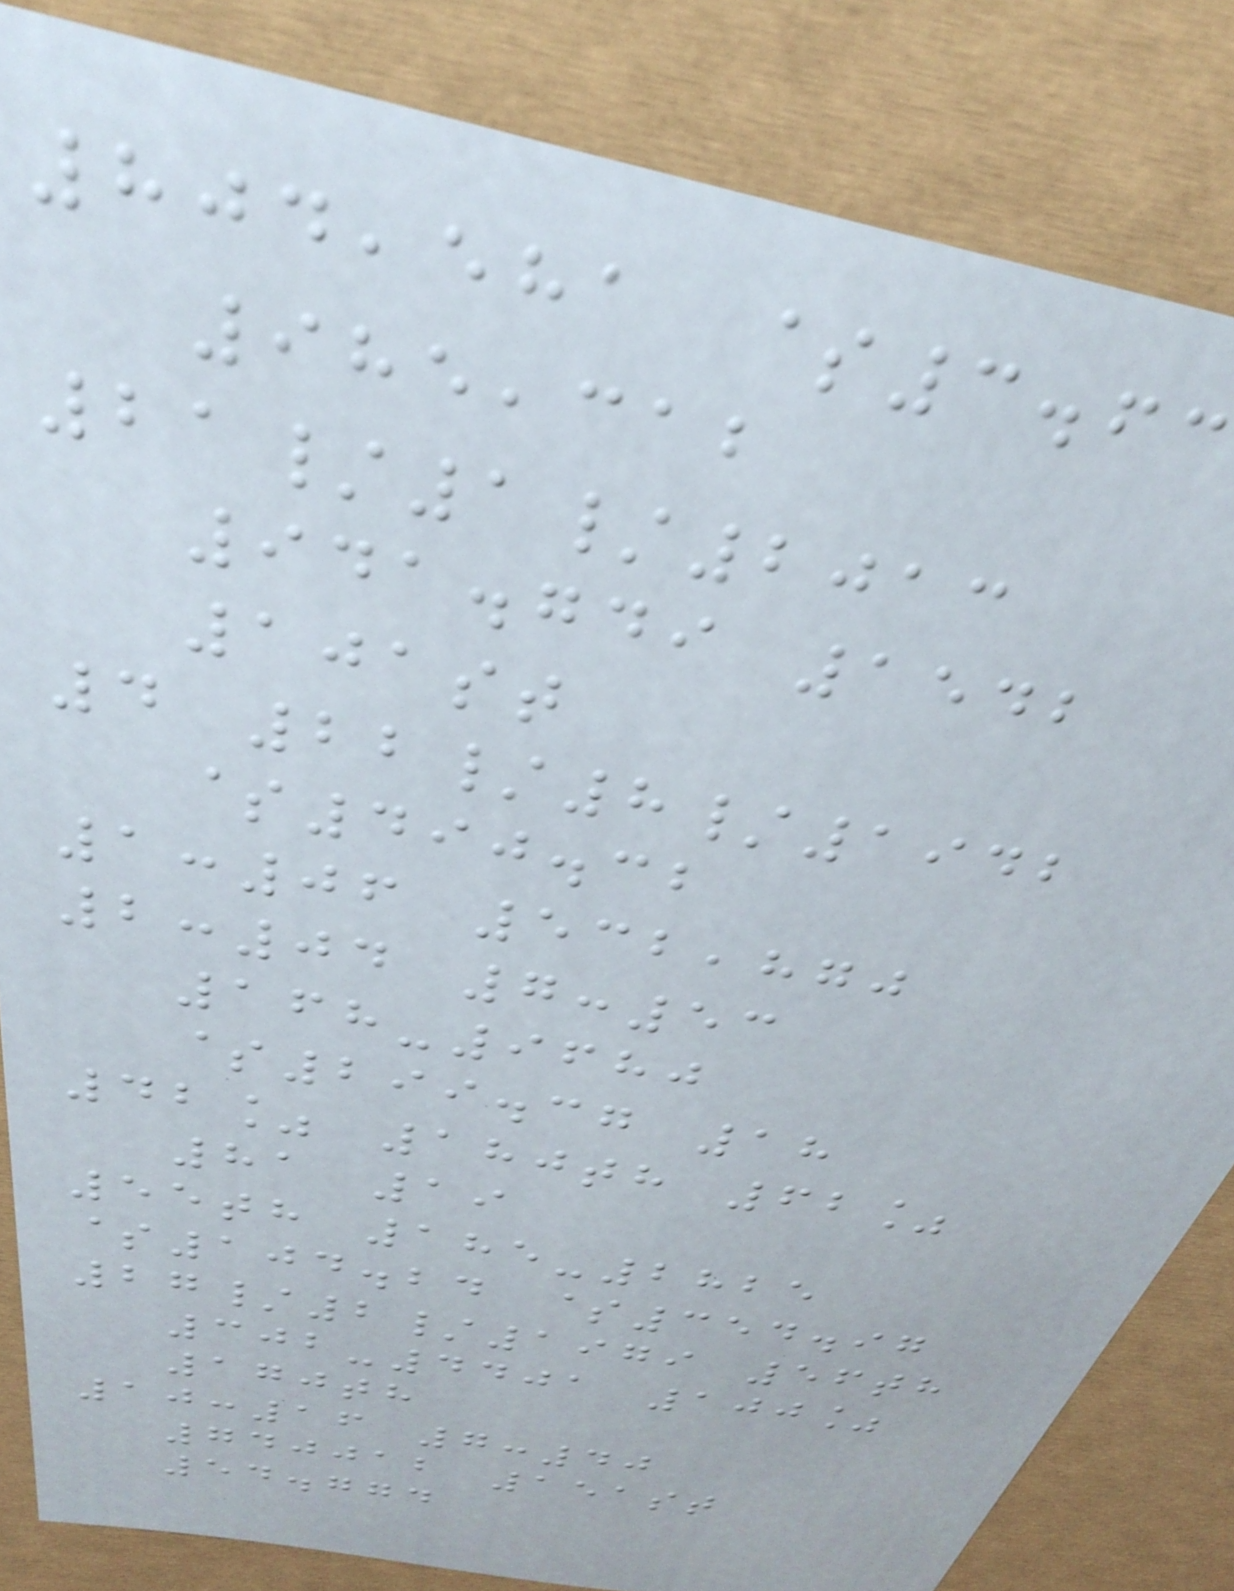804,581 $3.63
985,312
21/1/2013
941.749 1542
101st
4 22/8/1942
$490.32
1:06 532,870
2:04 7:53
168-9680
$299.37 18
42% 180th 62%
81 19
55th 185-2825
$104.24 $354.97
27/2/1979 56th
302-4401 100%
170th
10:16 7:40
740012 151st
54.774
